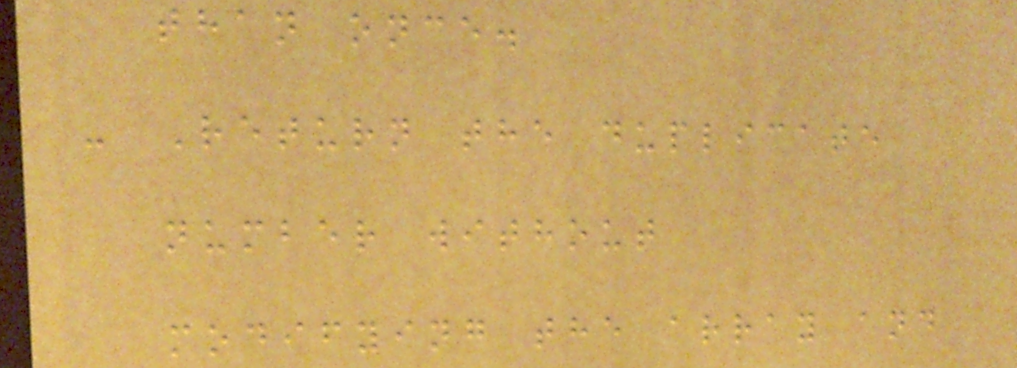than once.
- Return the duplicate
number without
modifying the array and
